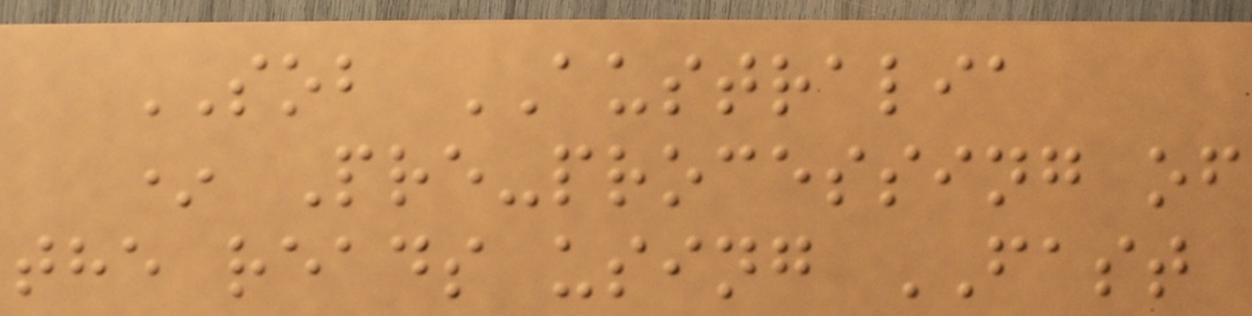SOB AUSTRALIA
* Pre-processing of
the reads using FAST
